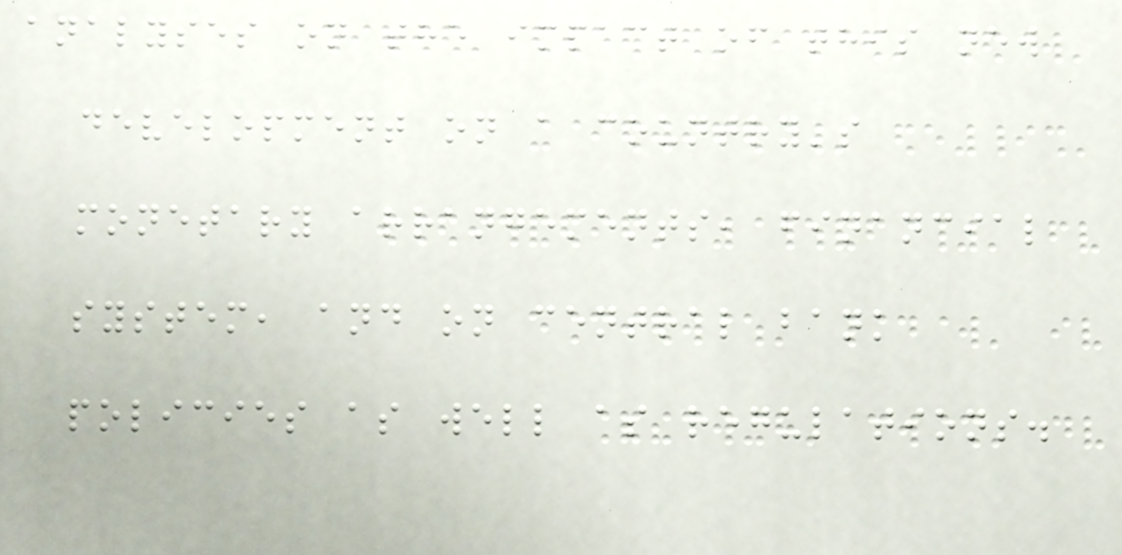analyses on the impact of this new
development on a country's
monetary arrangements, financial
system, and on central bank
policies as well as regulations.
